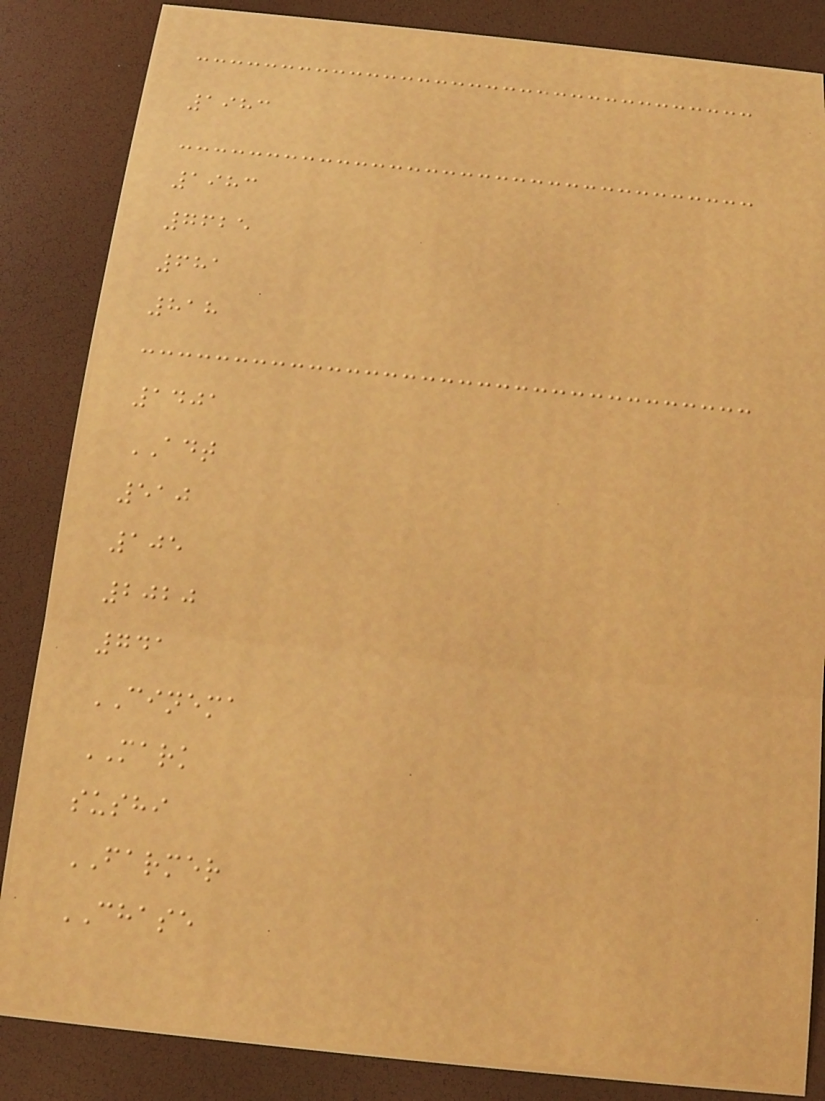1983
1983
7625
681
818
1401
ADT
510
105
2020
741
CINEMA
MARK
sushi
FARMER
CHASE
